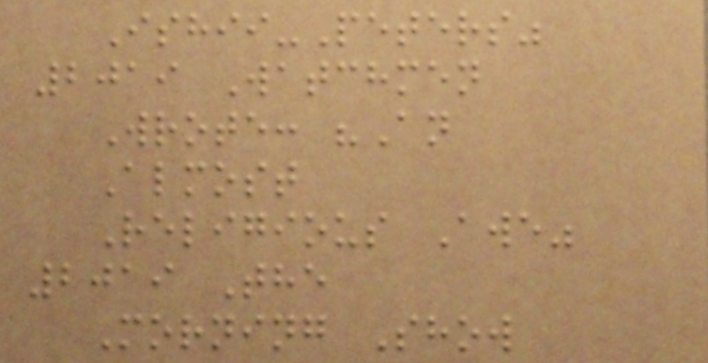Ishii-Peters"
2019 Watchmen
Wrote: "An
Almost
Religious Awe"
2019 The
Morning Show
